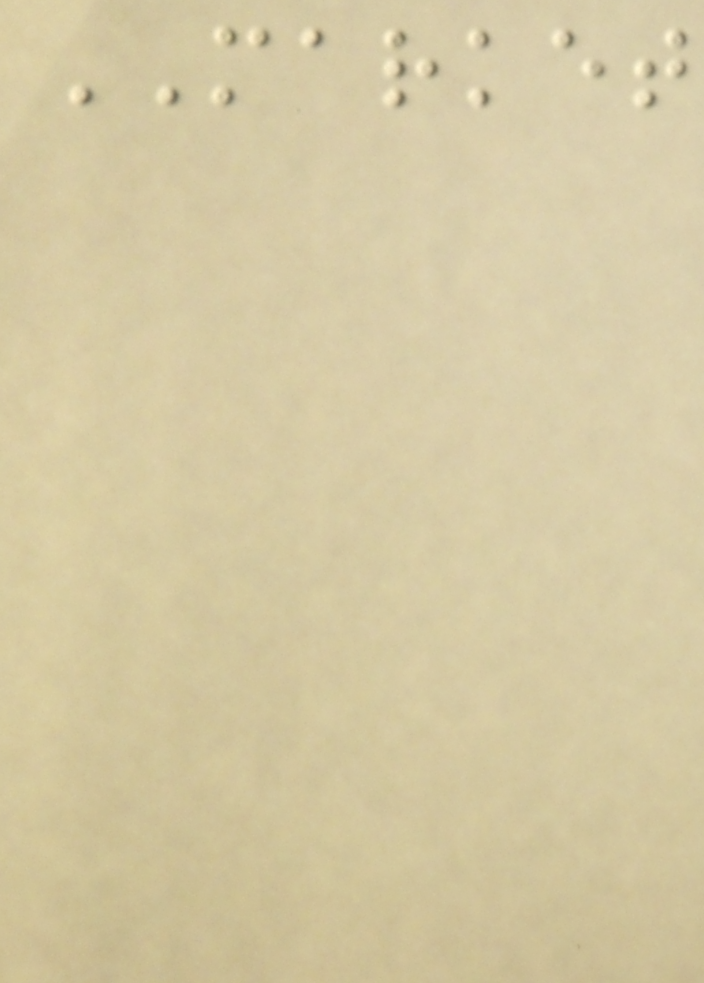MARKET
